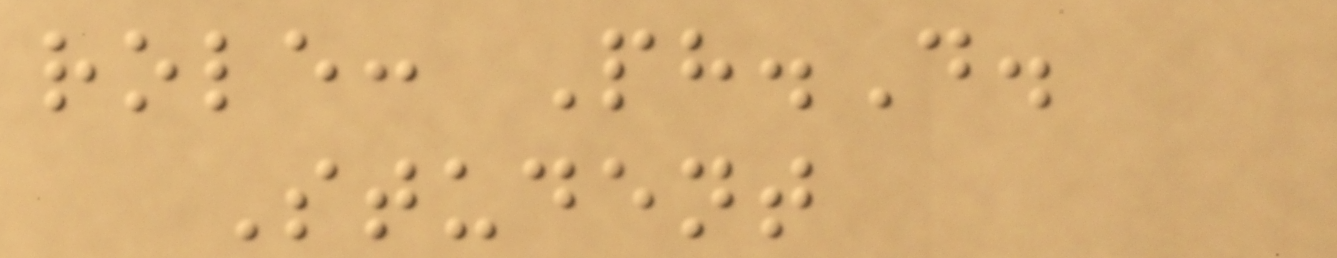role: Ph.D.
Student
